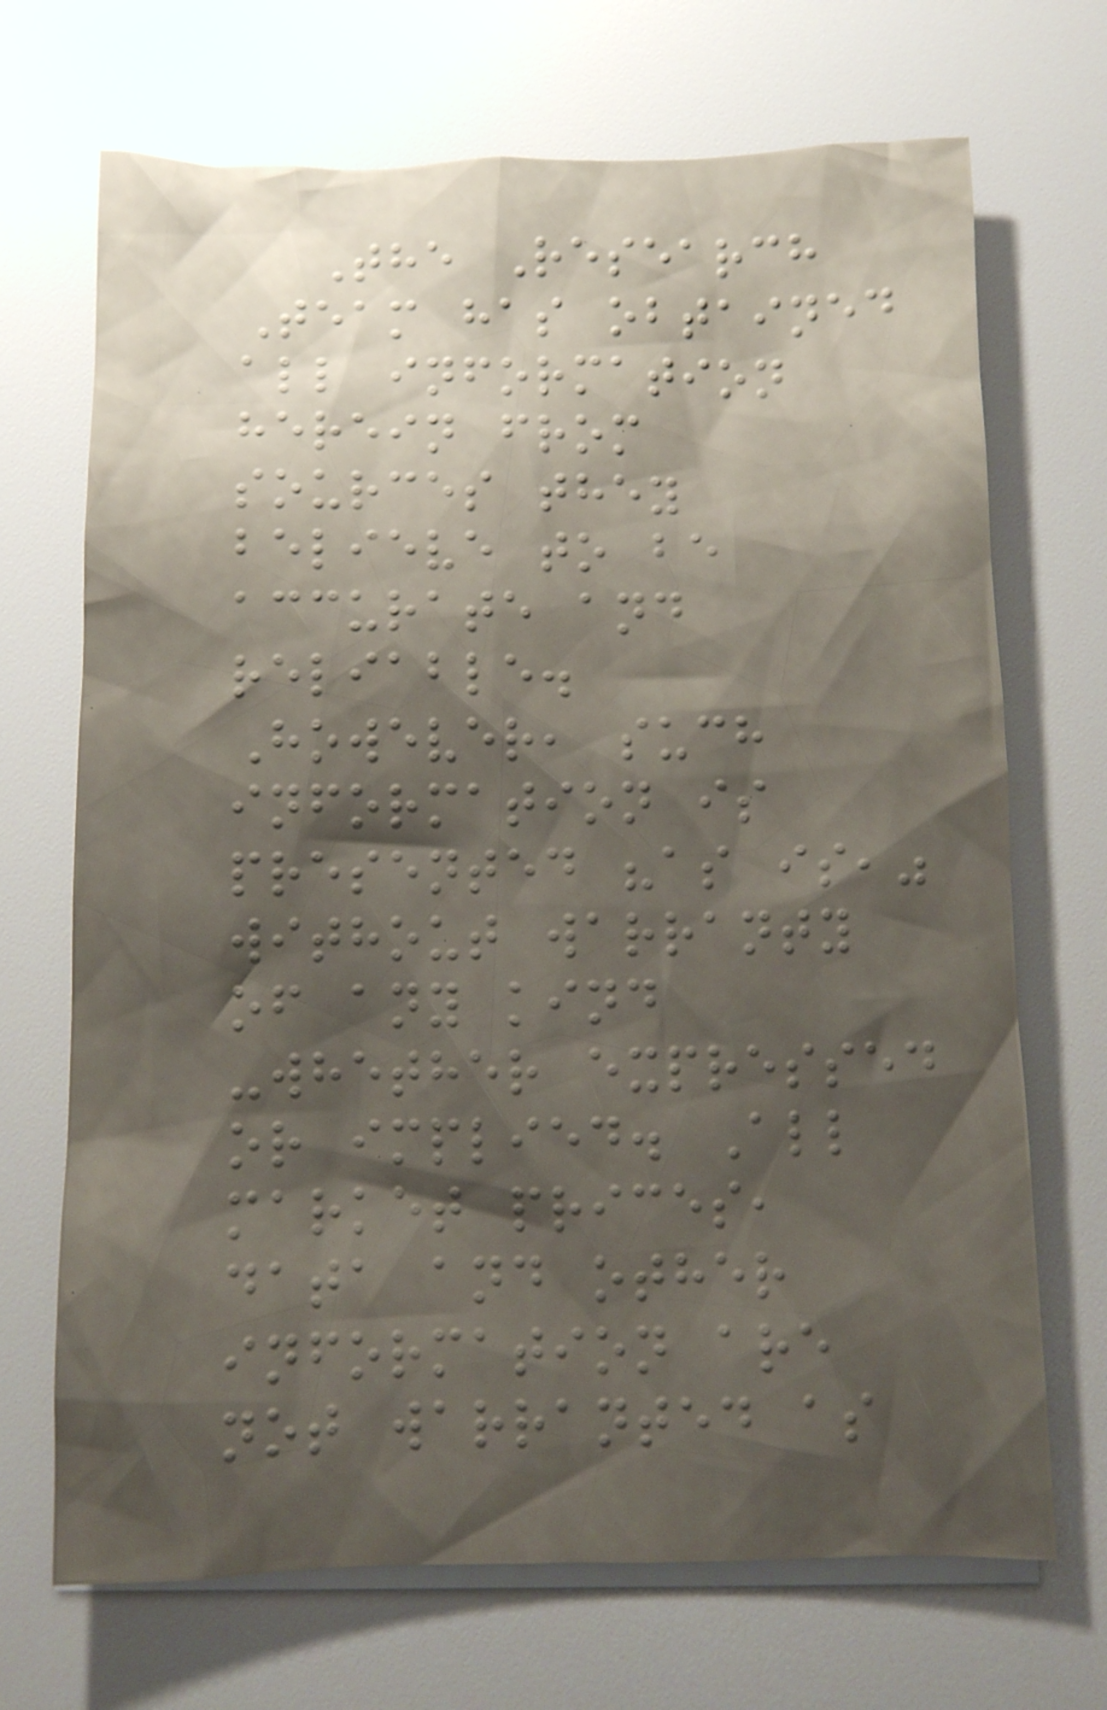The Research
Team has obtained
all information
herein from
sources they
believe to be
accurate and
reliable.
However, such
information is
presented "as is,"
without warranty
of any kind
-whether expressed
or implied. All
market prices,
data and other
information are
not warranted as
